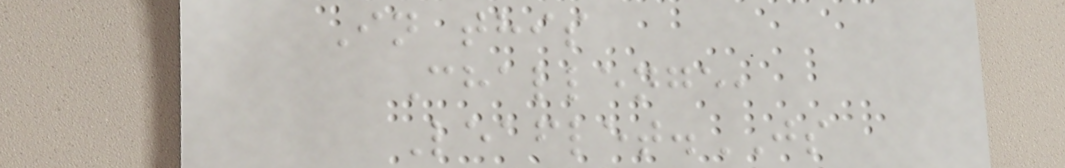In this
Challenge,
Leaflet.JS
